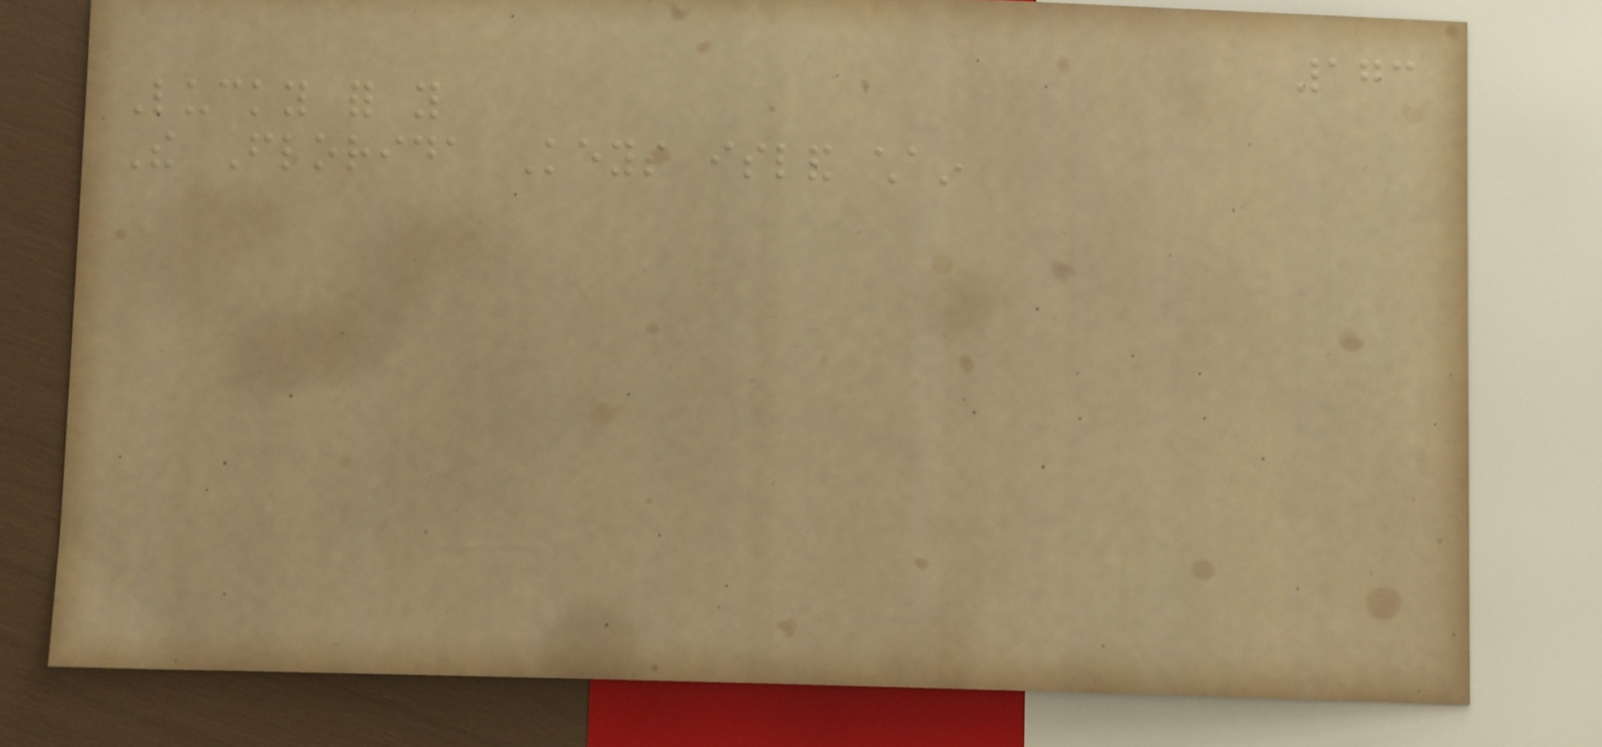173
Lucky for you
The Florida Keys island chain
